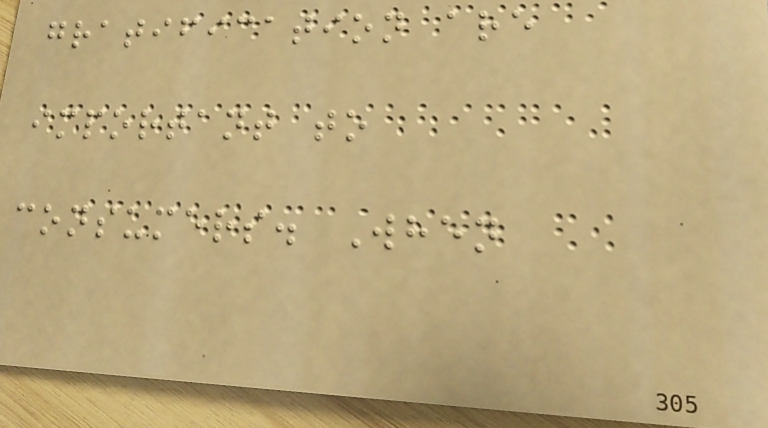gratification are
important to
consumers. When
